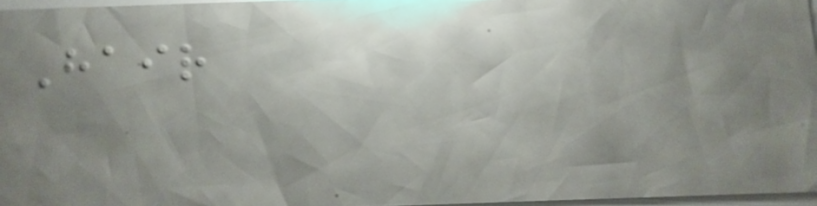Hair
